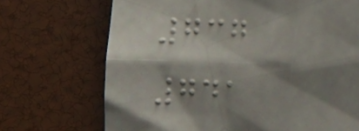737
741
